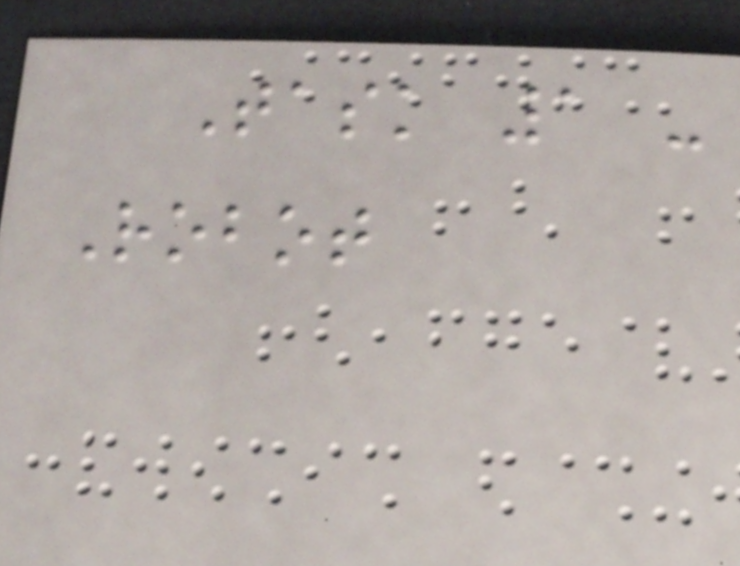Task 1 -
Robot
